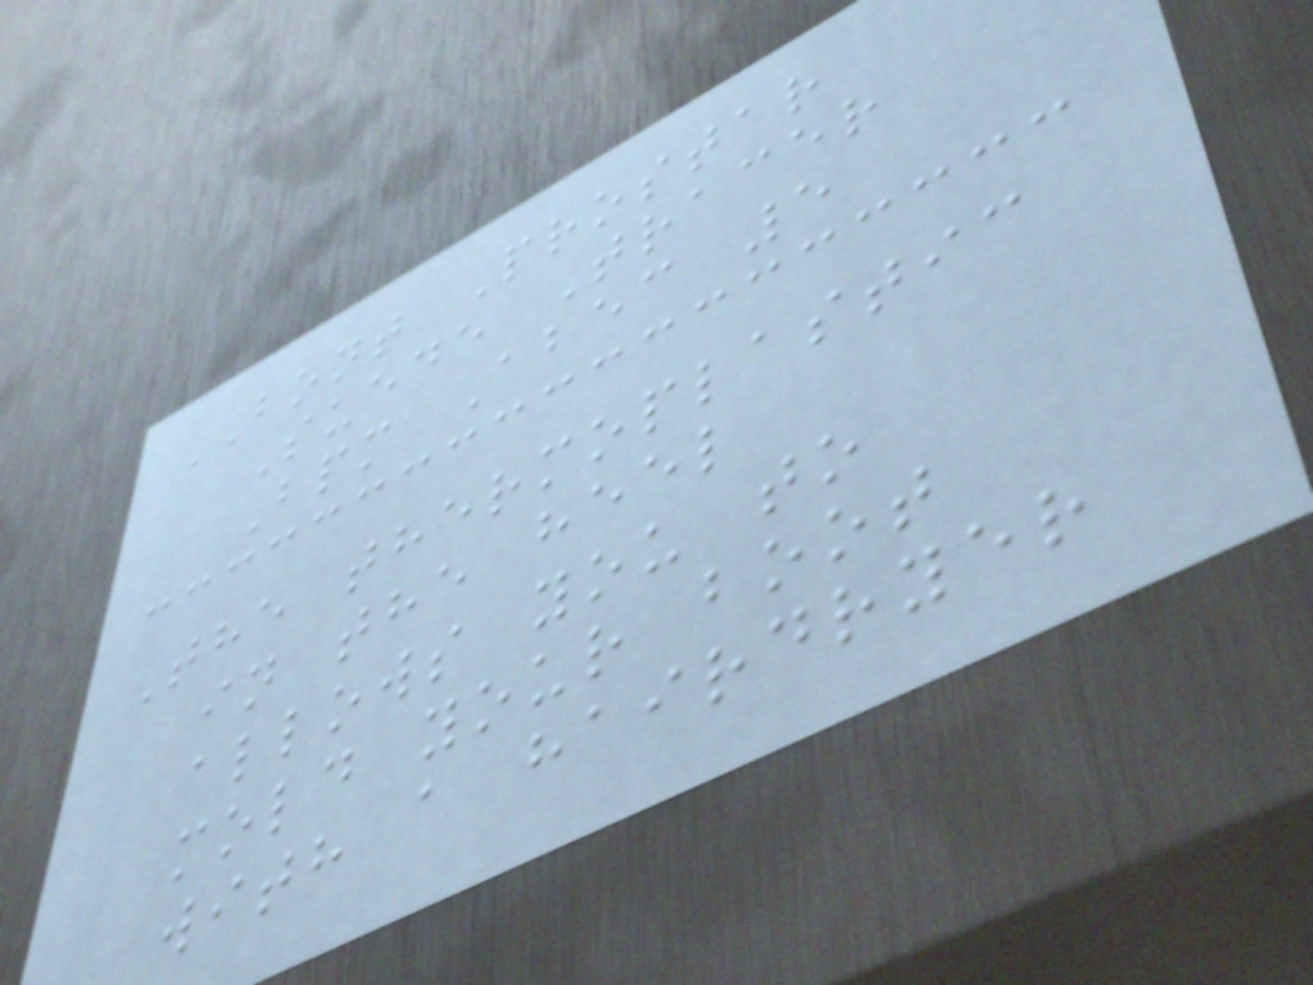BONT Prostar
Suede Tracer
Bpm Abec 5
The thermoplastic
in the heel
allows you to
mold your boot
with a hairdryer
